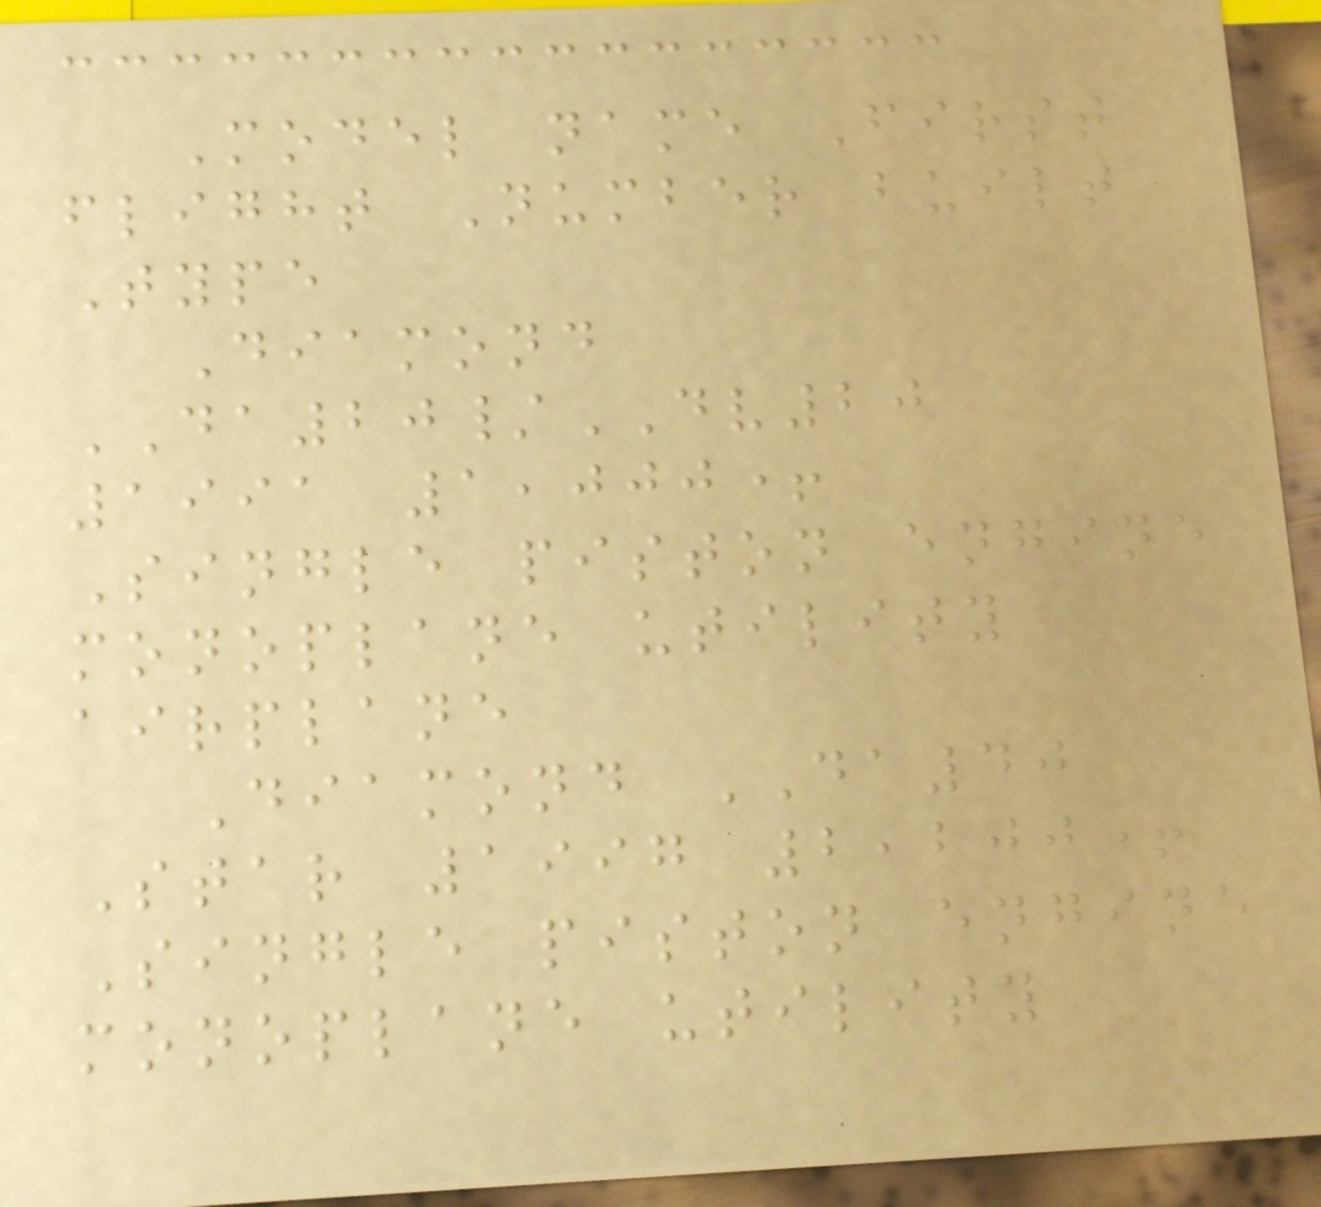Model name First
flight Number built
Type
Diamond
DA20/DV20
1991 1,000+
Single piston engine
monoplane utility
airplane
Diamond DA40
Star 1997 2,200+
Single piston engine
monoplane utility
